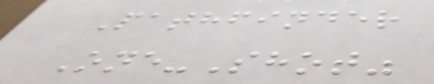Pathfinder
One-Shot"
